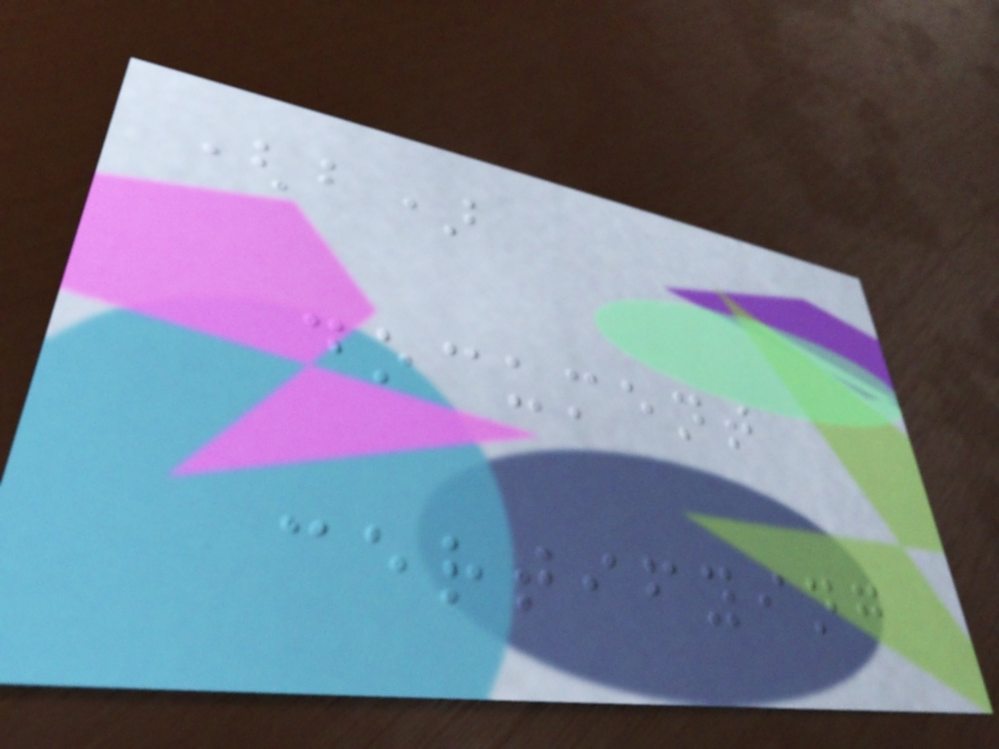(b)
document
certifying
